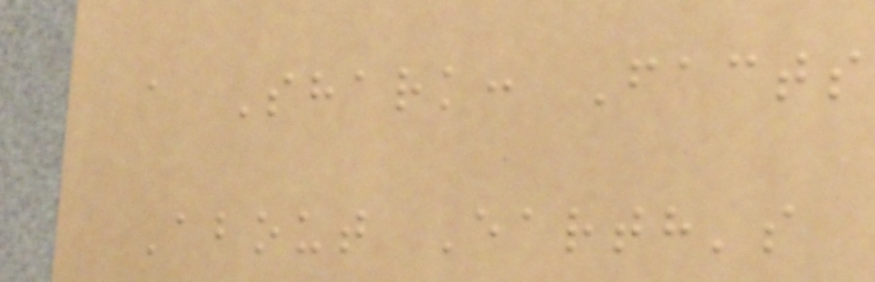a Shark: Facts
About Earth's
